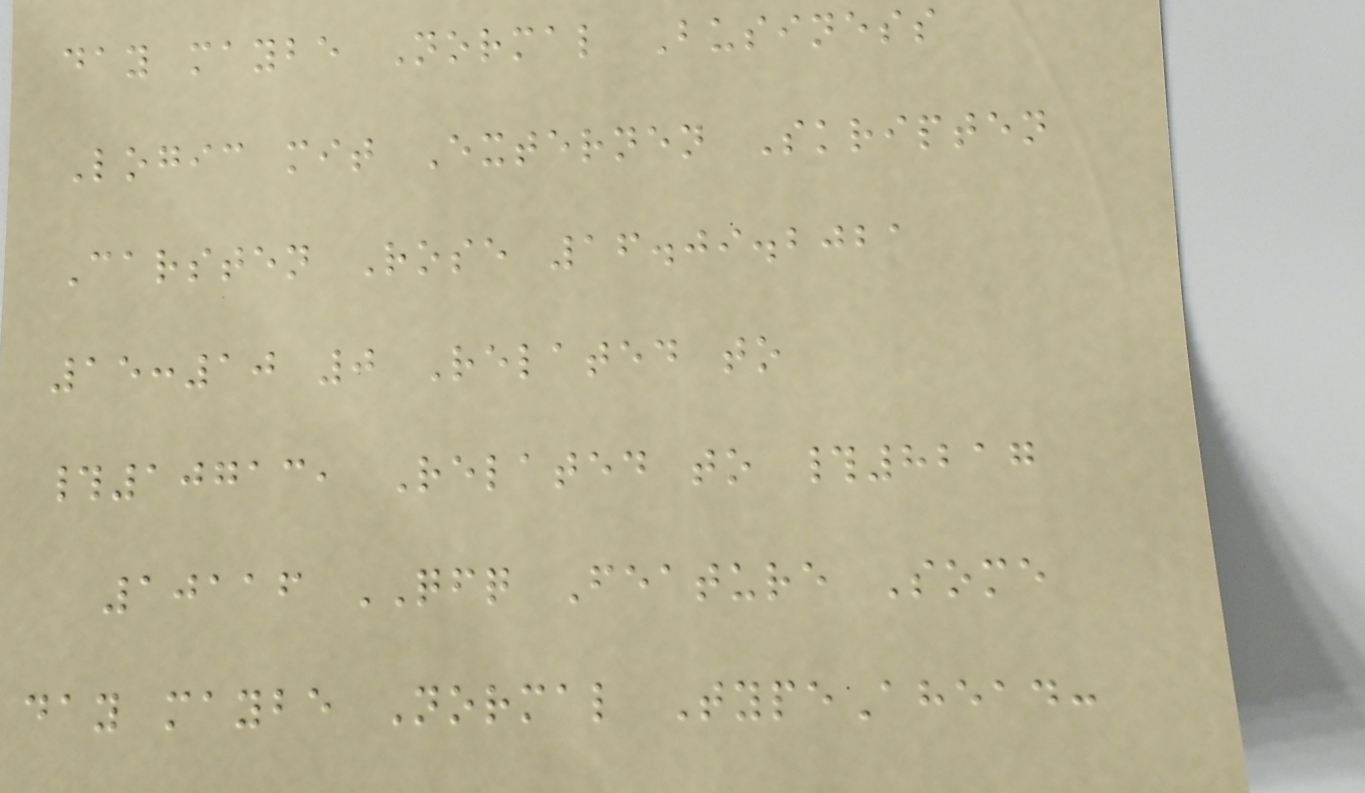day maybe Normal Business
Logic mit Externen Skripten
Carsten Rose 16.09.2021
15:10 0 Related to
#10713, Related to #8217
10116 QFQ Feature Some
day maybe Normal TypeAhead:
